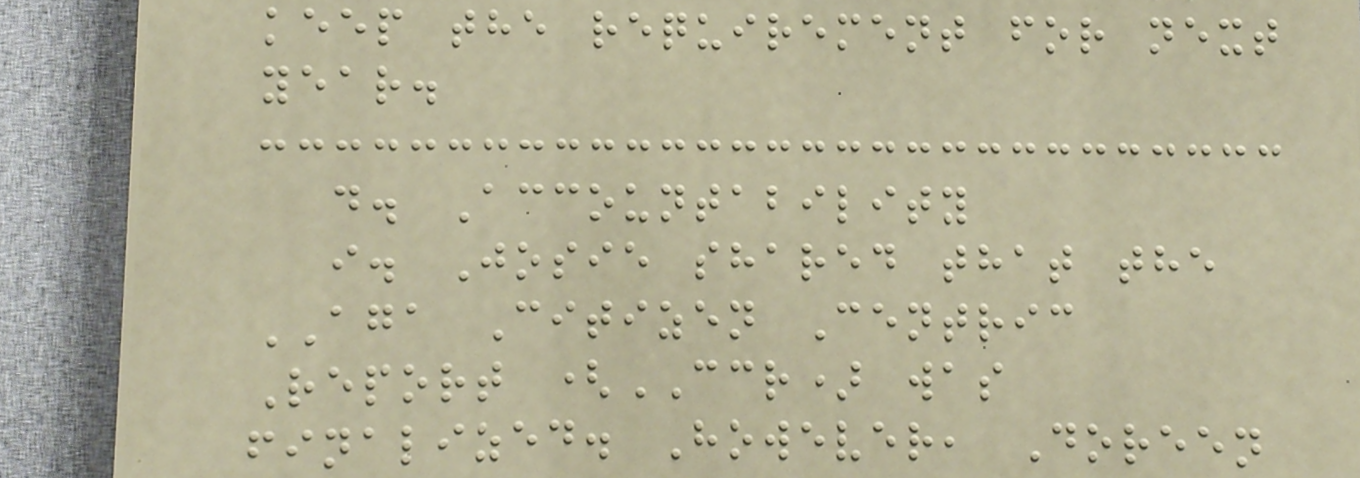keep the requirement for next
year.
d. Accountability
i. Josie shared that the
AGA Citizen Centric
Report (CCR) was
finalized. However, Doreen
